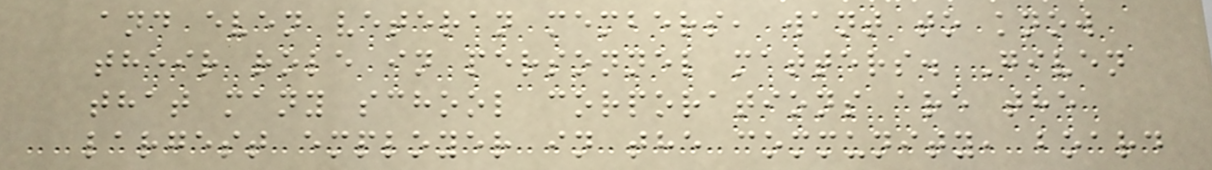and even veteran members, want to know
their role in personnel matters. Given
that many school corporations are the
largest employer in the community, board
